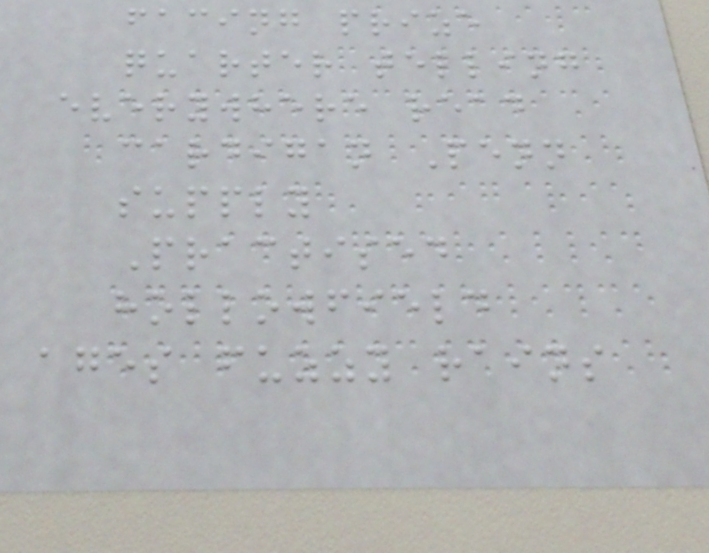facing prize
quarter telling
everywhere read
cardigan Penn
supply
Practised
hollowfield
ages fuzzy rains
